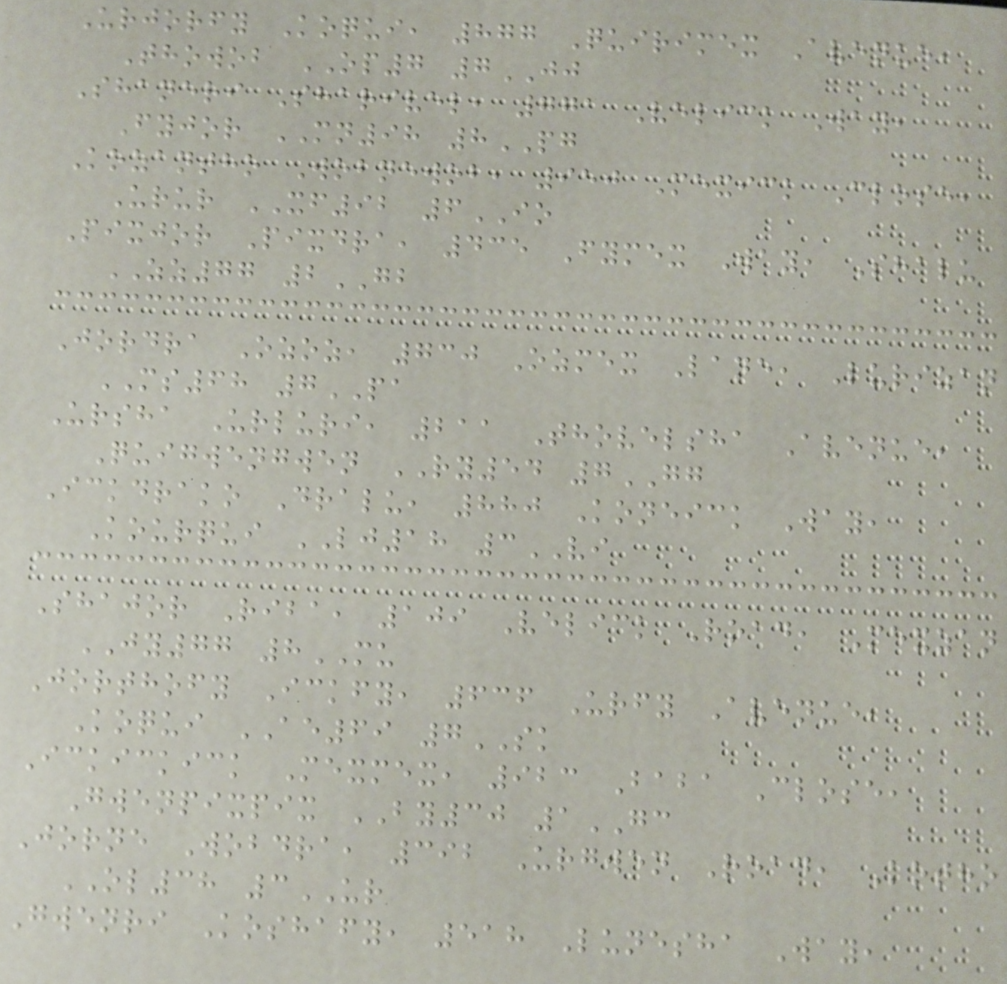Urjorfy Koqui, 877 Quirimex Avenue,
Thowob OP7 7JJ
Shaneri Sharivel, 771 Velick Way,
Fyjor MN98 8PG
Kozantho Wobnewob, 950 Mexick Close,
Urur XF92 6IO
Pixjor Pixdra, 435 Fymex Way, Shalu
ZZ77 2GB
Jordra Ozoz, 730 Ozmex Lane, Lurizan
MS68 7PA
Ursha Urluri, 211 Thovelsha Avenue,
Quigwengwen RY54 7GG
Ickdrako Dralu, 880 Koneick Way,
Kourqui LJ18 3VI
Shajor Riba, 109 Velick Road, Mexzan
JY77 8MU
Jorthofy Ickfy, 636 Urfy Avenue,
Koqui AE69 7SK
Ickickick Mexmex, 923 Baba Close,
Gwenpixpix BY30 1GC
Jorne Wobdra, 392 Urgwen Road, Kotho
OL38 3UR
Gwenri Koshafy, 518 Lunesha Way,
